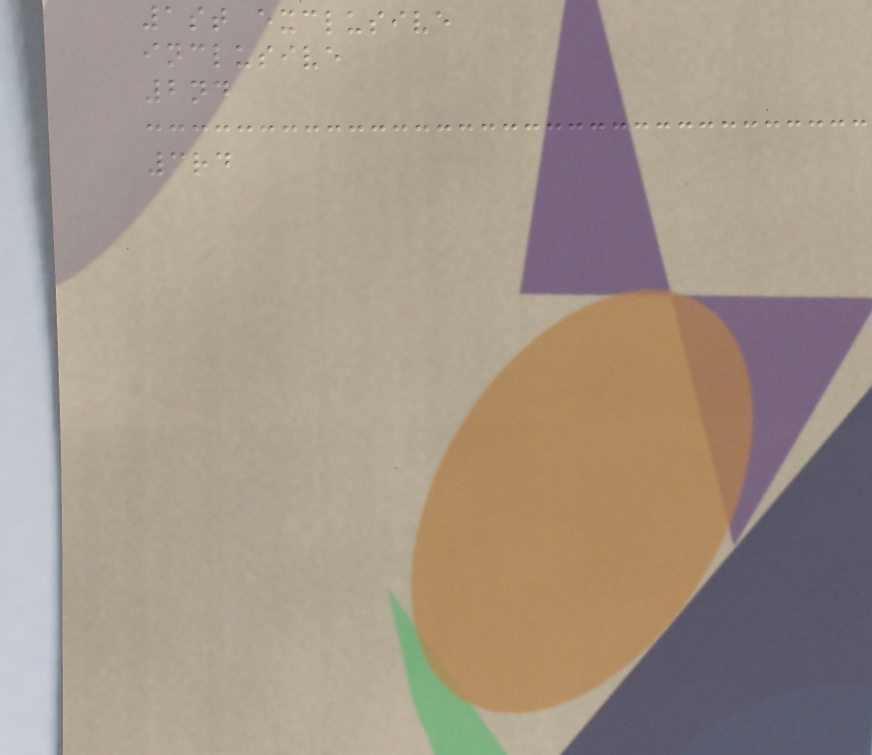1st exclusive
inclusive
2nd
3rd
